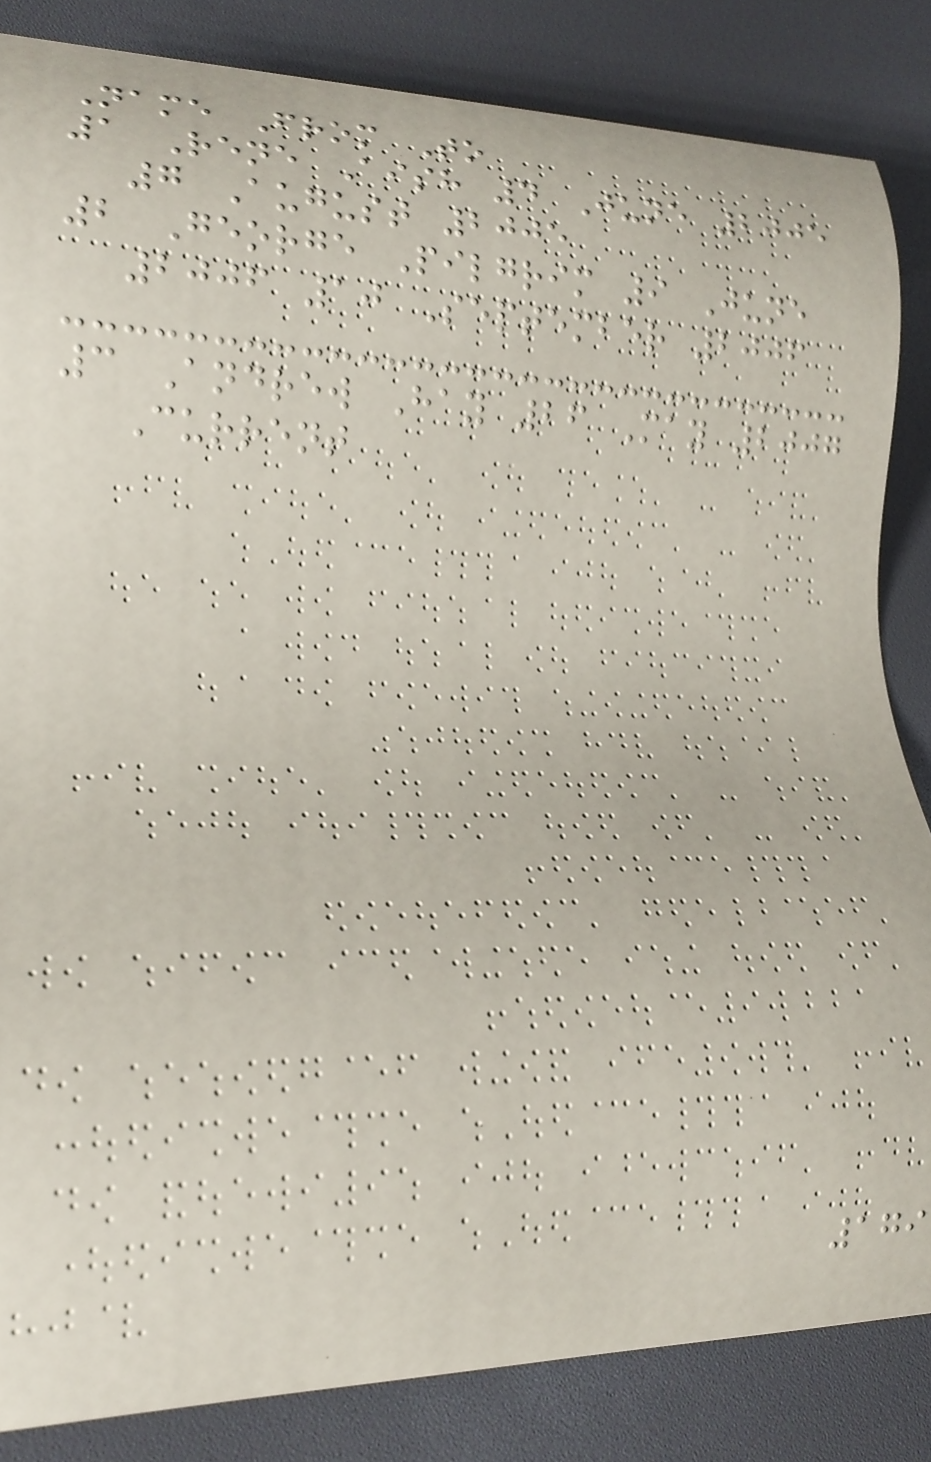Name From To
1 Rene Aish 4 June 2005
7 August 2005
2 George Pilgrim 9 June
2006 10 September 2006
3 Andrew Hay 26 May 2007
Current
179
